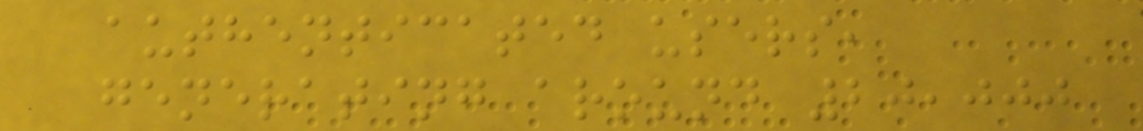authenticated users,
generating around 20,000
